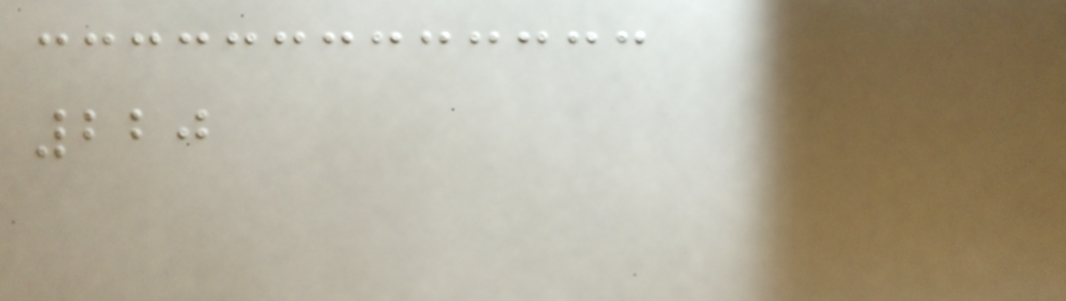220
